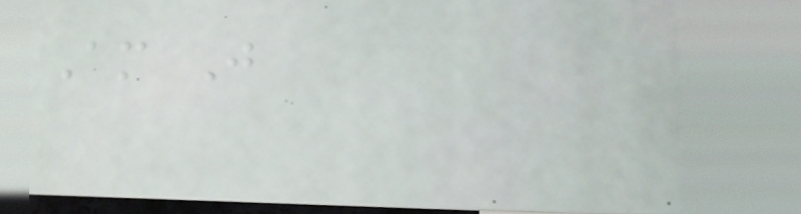Am J
